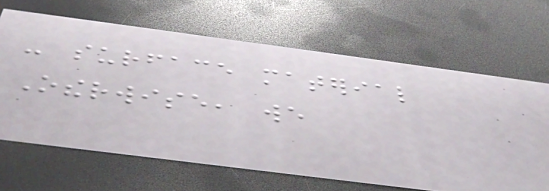- surface material
Otherwise, we
